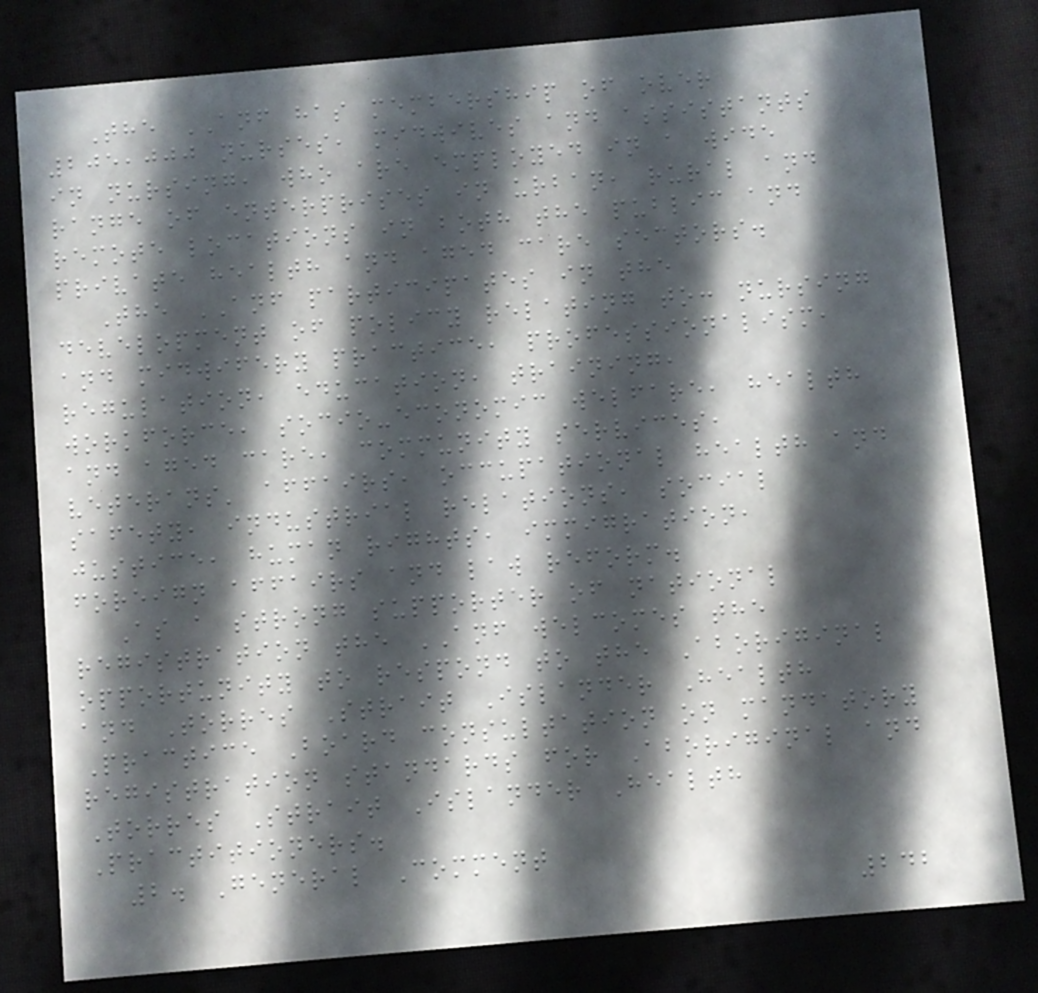The ANF has membership of over
205,000 nurses, midwives and assistants
in nursing, who are employed in a wide
range of enterprises in urban, rural and
remote locations in both the public and
private health and aged care sectors.
The ANF participates in the
development of policy relating to: nursing
and midwifery practice, professionalism,
regulation, education, training,
workforce, socio-economic welfare, health
and aged care, community services,
veterans' affairs, occupational health and
safety, industrial relations, social
justice, human rights, immigration,
foreign affairs and law reform.
As a strong supporter of national
registration the ANF welcomes the
opportunity to respond to the Aboriginal
and Torres Strait Islander Health
Practice Board consultation on mandatory
registration standards for Aboriginal and
Torres Strait Islander Health
Practitioners.
2. General Comment
242
